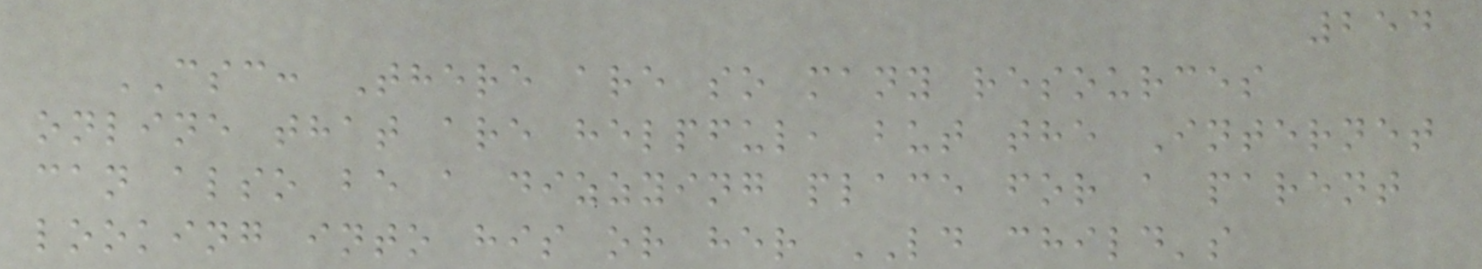254
CSC: There are so many resources
online that are helpful, but the Internet
can also be a dizzying place for a parent
looking into his or her LD child's
